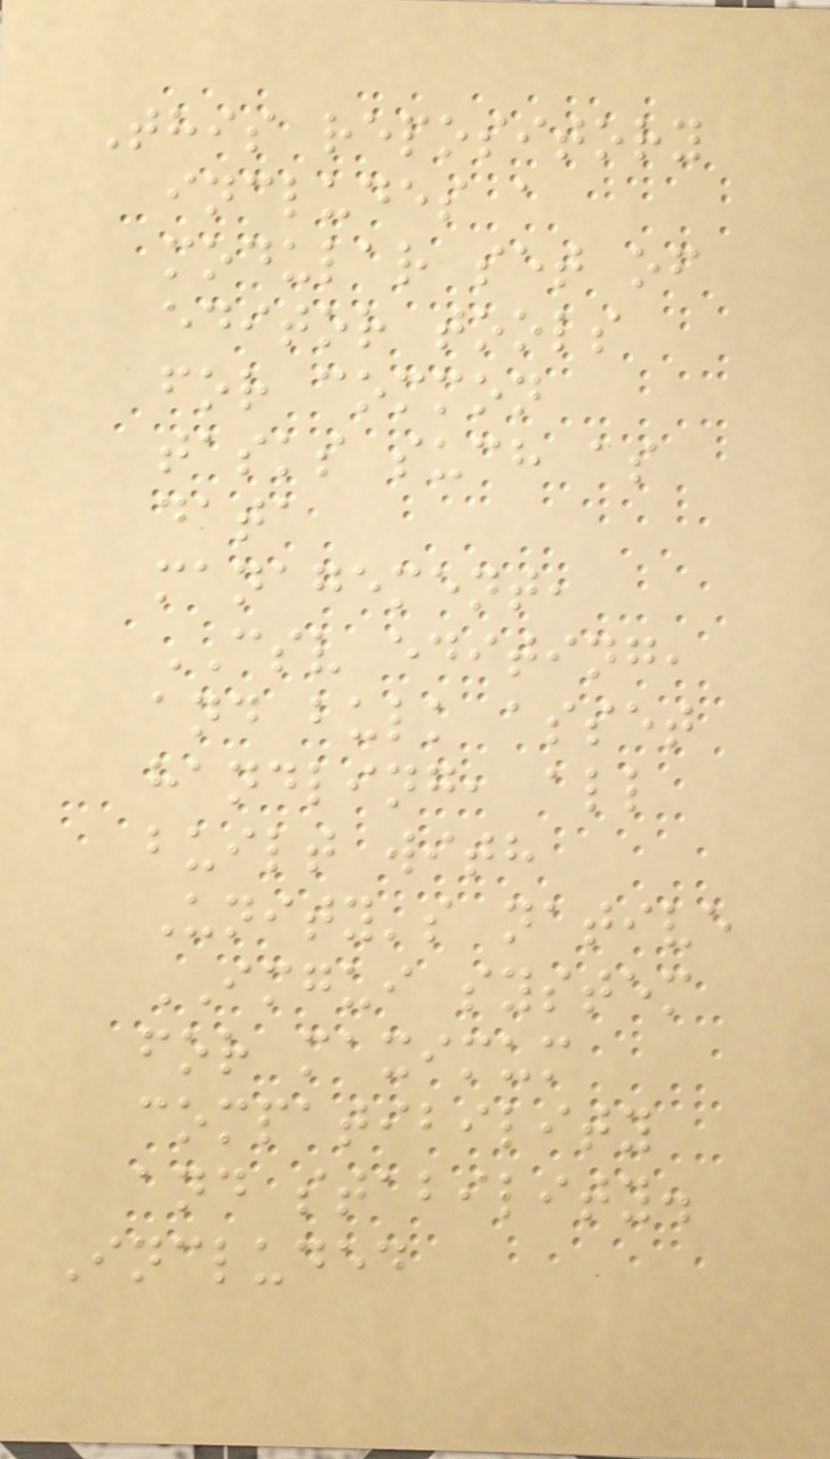This repository
includes a
modular set of
editor tools
for common
tasks such as
data
management,
CSV editing,
and bulk asset
handling, all
built with
Unity's native
IMGUI system
for maximum
compatibility
and stability.
Included
